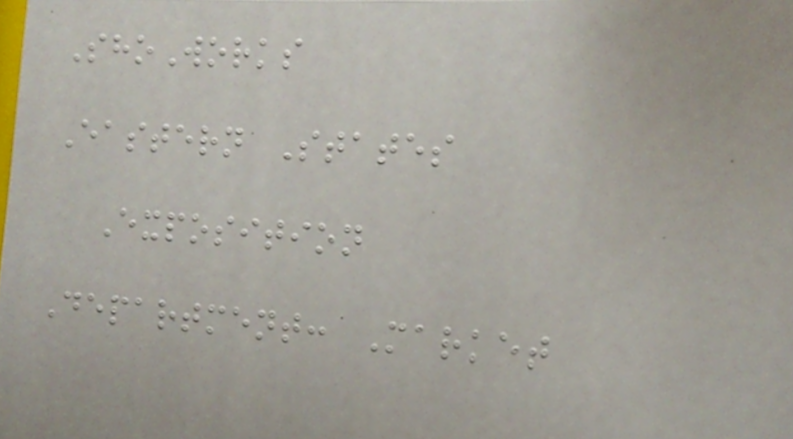ShoWorks
Eastern States
Exposition
Department: Market
